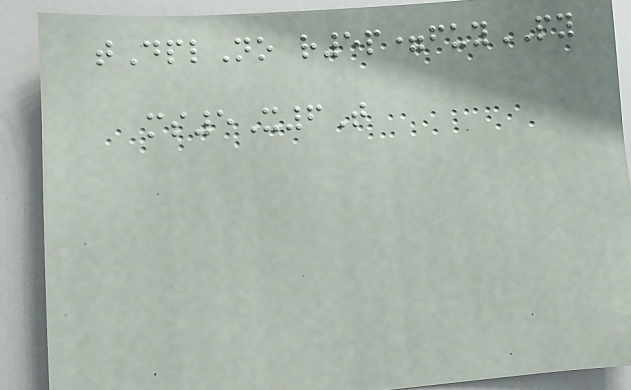tDplNo r5p=fuyPY
ms5X6T
